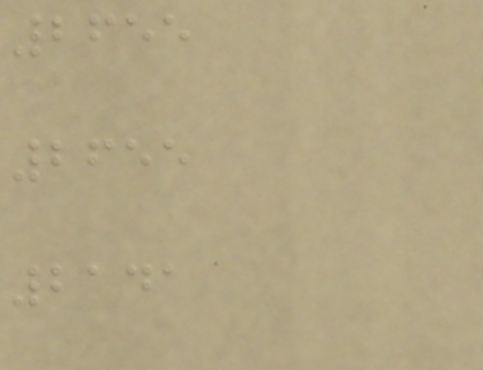2655
2655
2141
